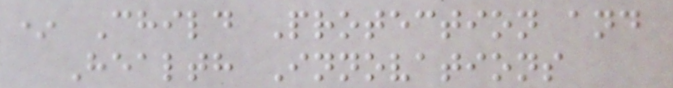* Child Protection and
Health Innovations
